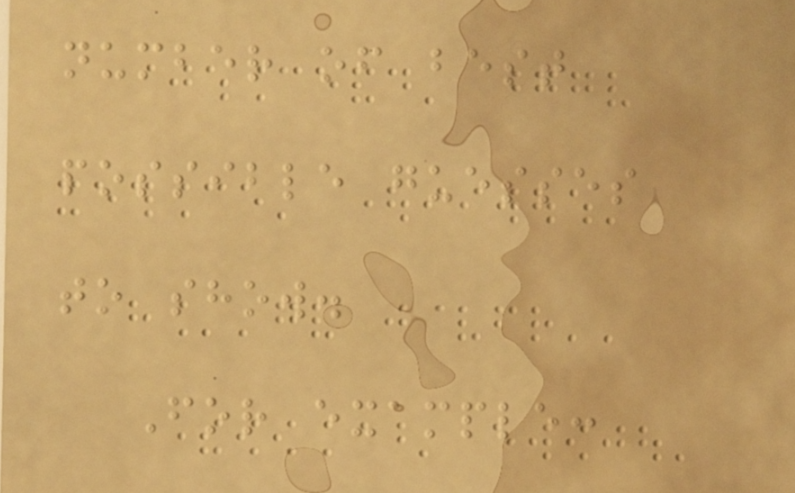number of best
possible guesses
to show.
For example:
